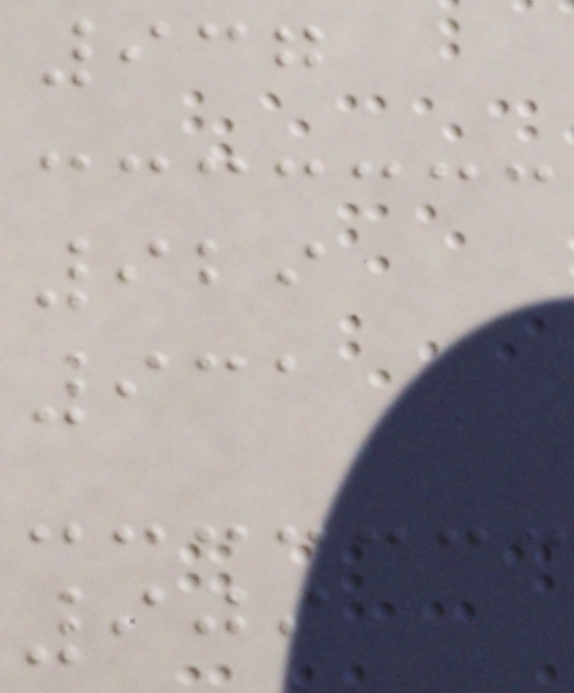937
929
931
909
